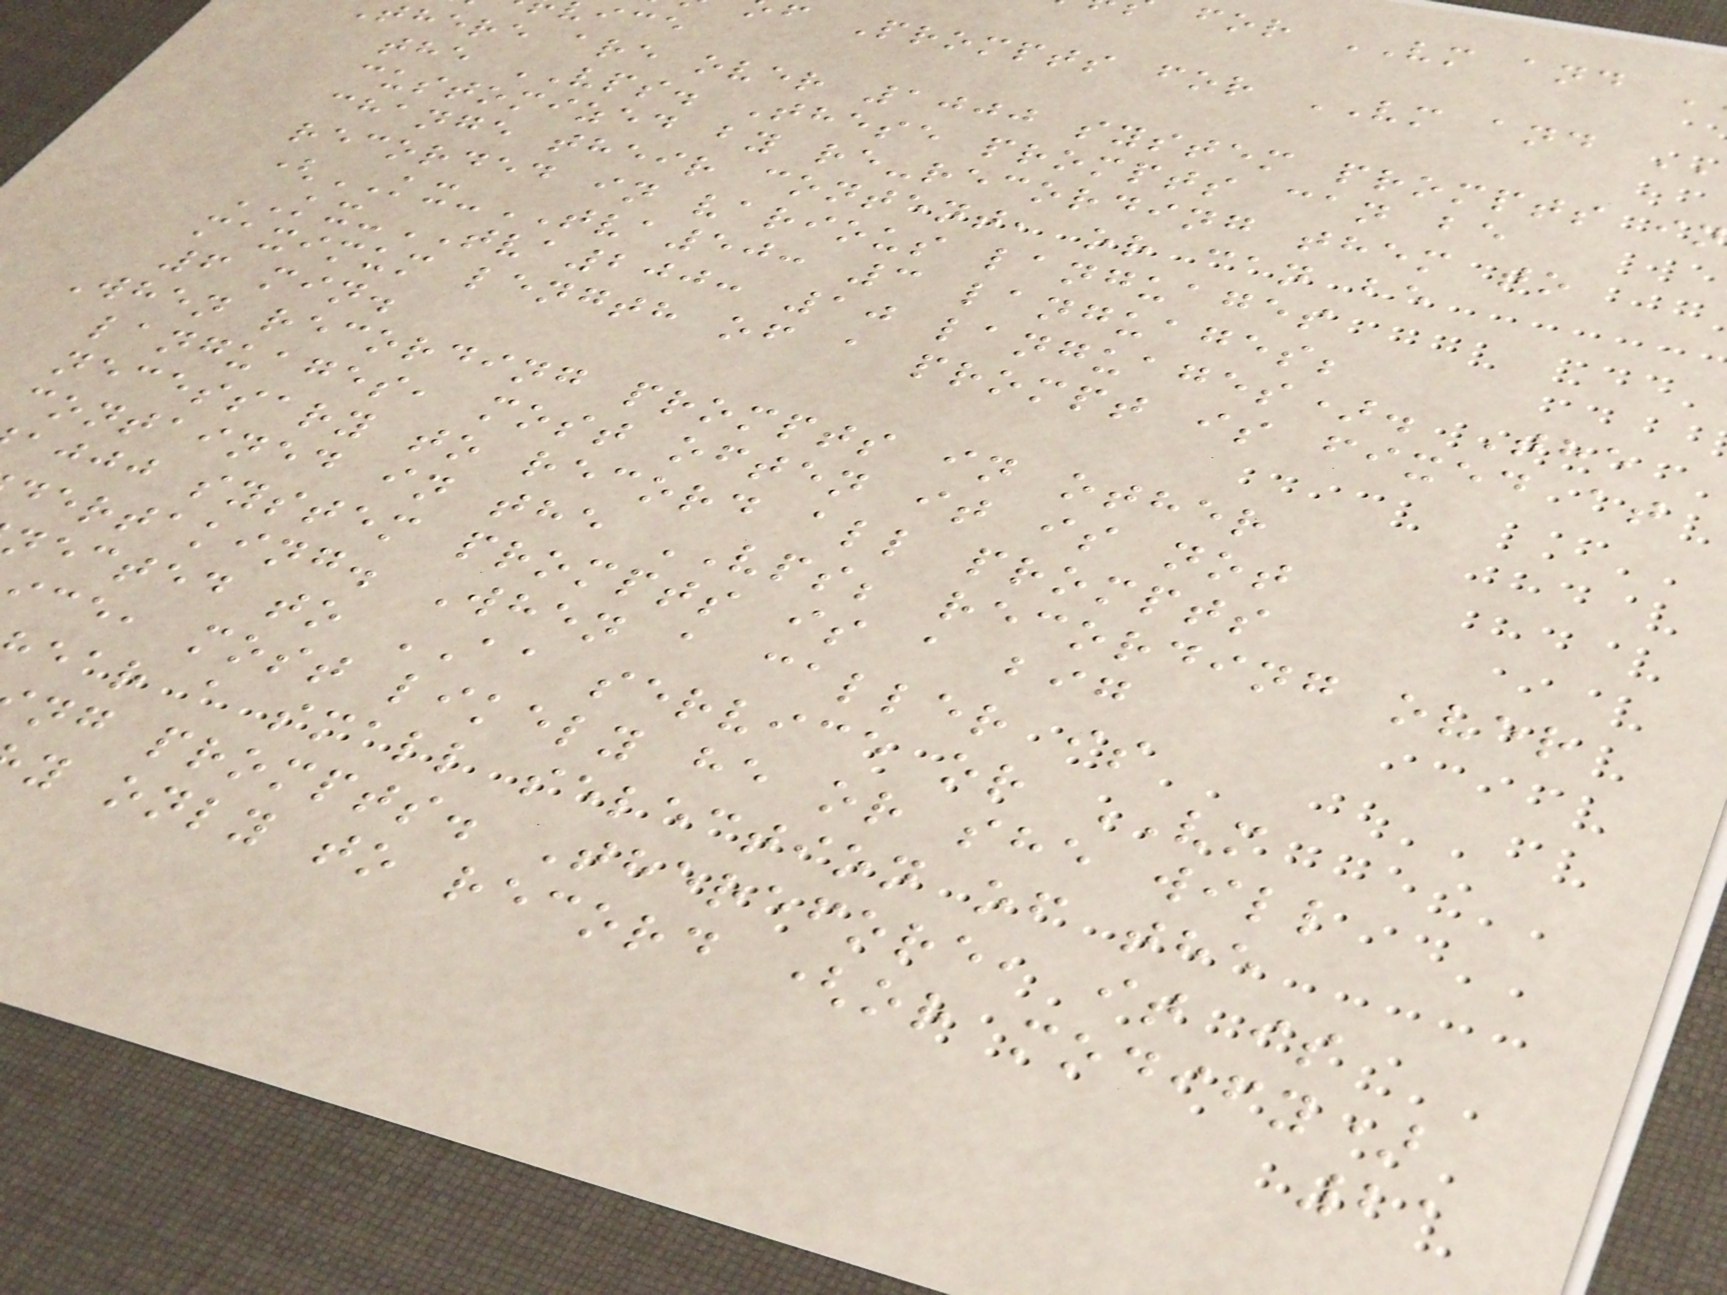for VM and
f Prompts for VM and
there are over 1000 system prompts i
the VPS. These prompts can be
customized by re-recording them to
change their content, or can be
recorded in various languages
(KX-TVA50: 3 languages;
KX-TVA200: 10 languages). The
maximum length of a prompt is fixed at
6 min.
When recording prompts in other
languages, most often it is not
necessary to record all prompts
contained in the VPS; recording over
ajjj system prompts is a big
dertaking. When a caller is
nected to AA service or VM
ce, most likely he or she will
ear a small selection of the
ng prompts. Therefore, it is
y only to record (or modify)
21
